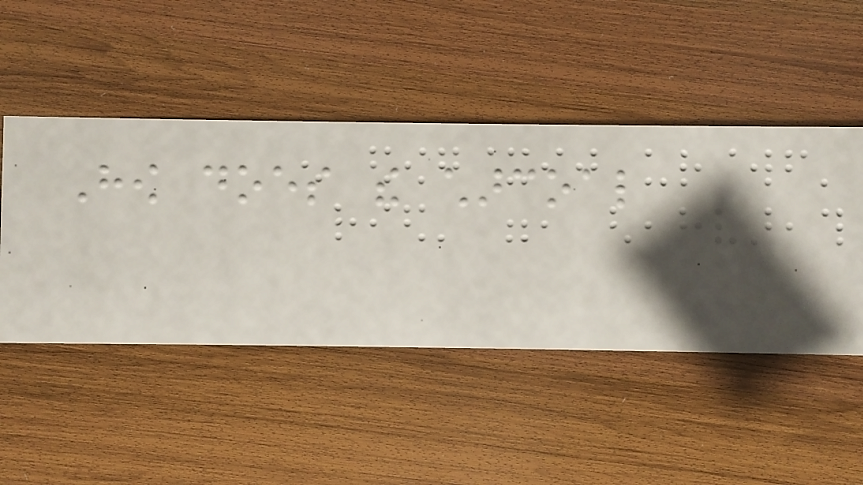How does the charcoal
